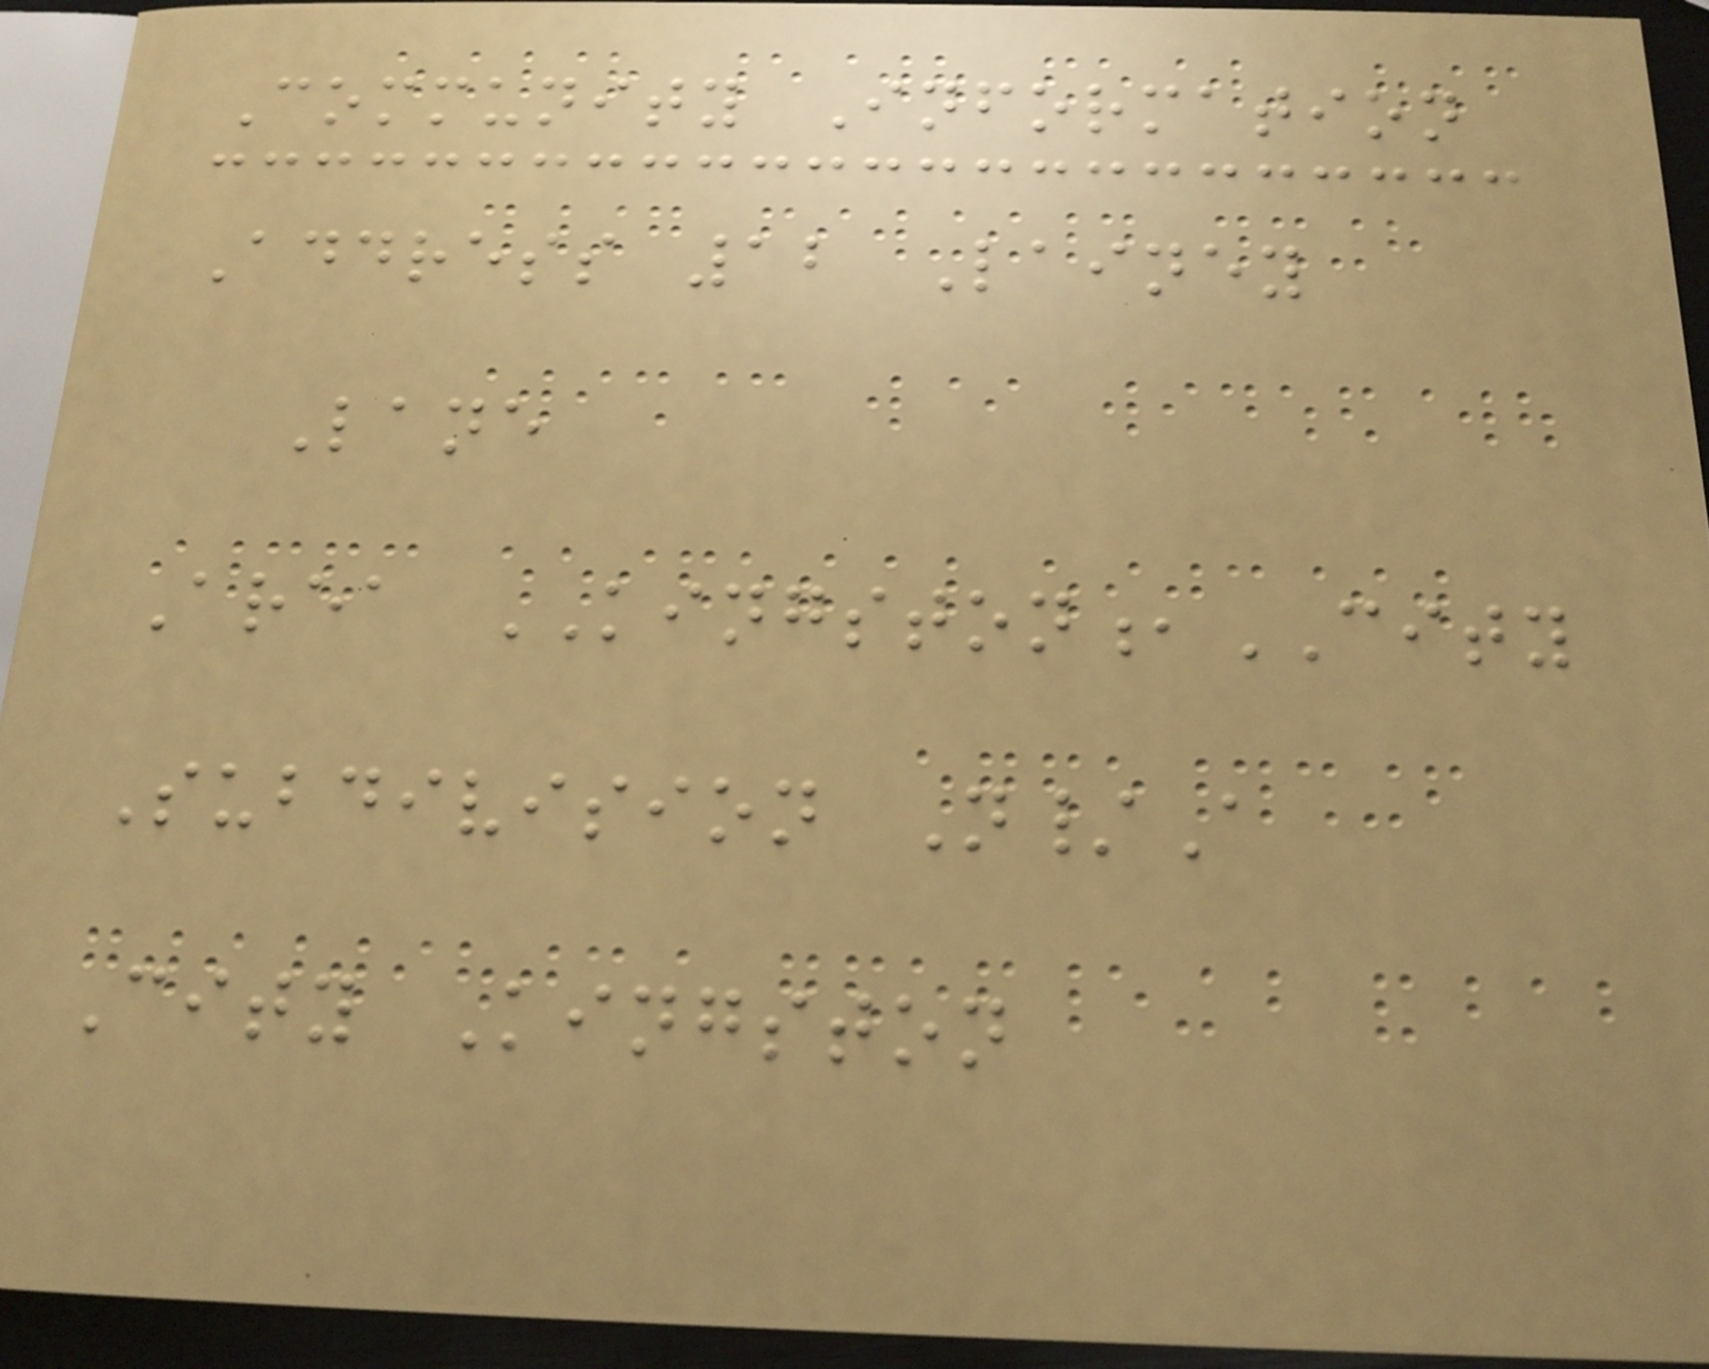Community Information
Address 12 Lainey
Lane
Area KINGSTON,CITY
Subdivision N/A
City Kingston
